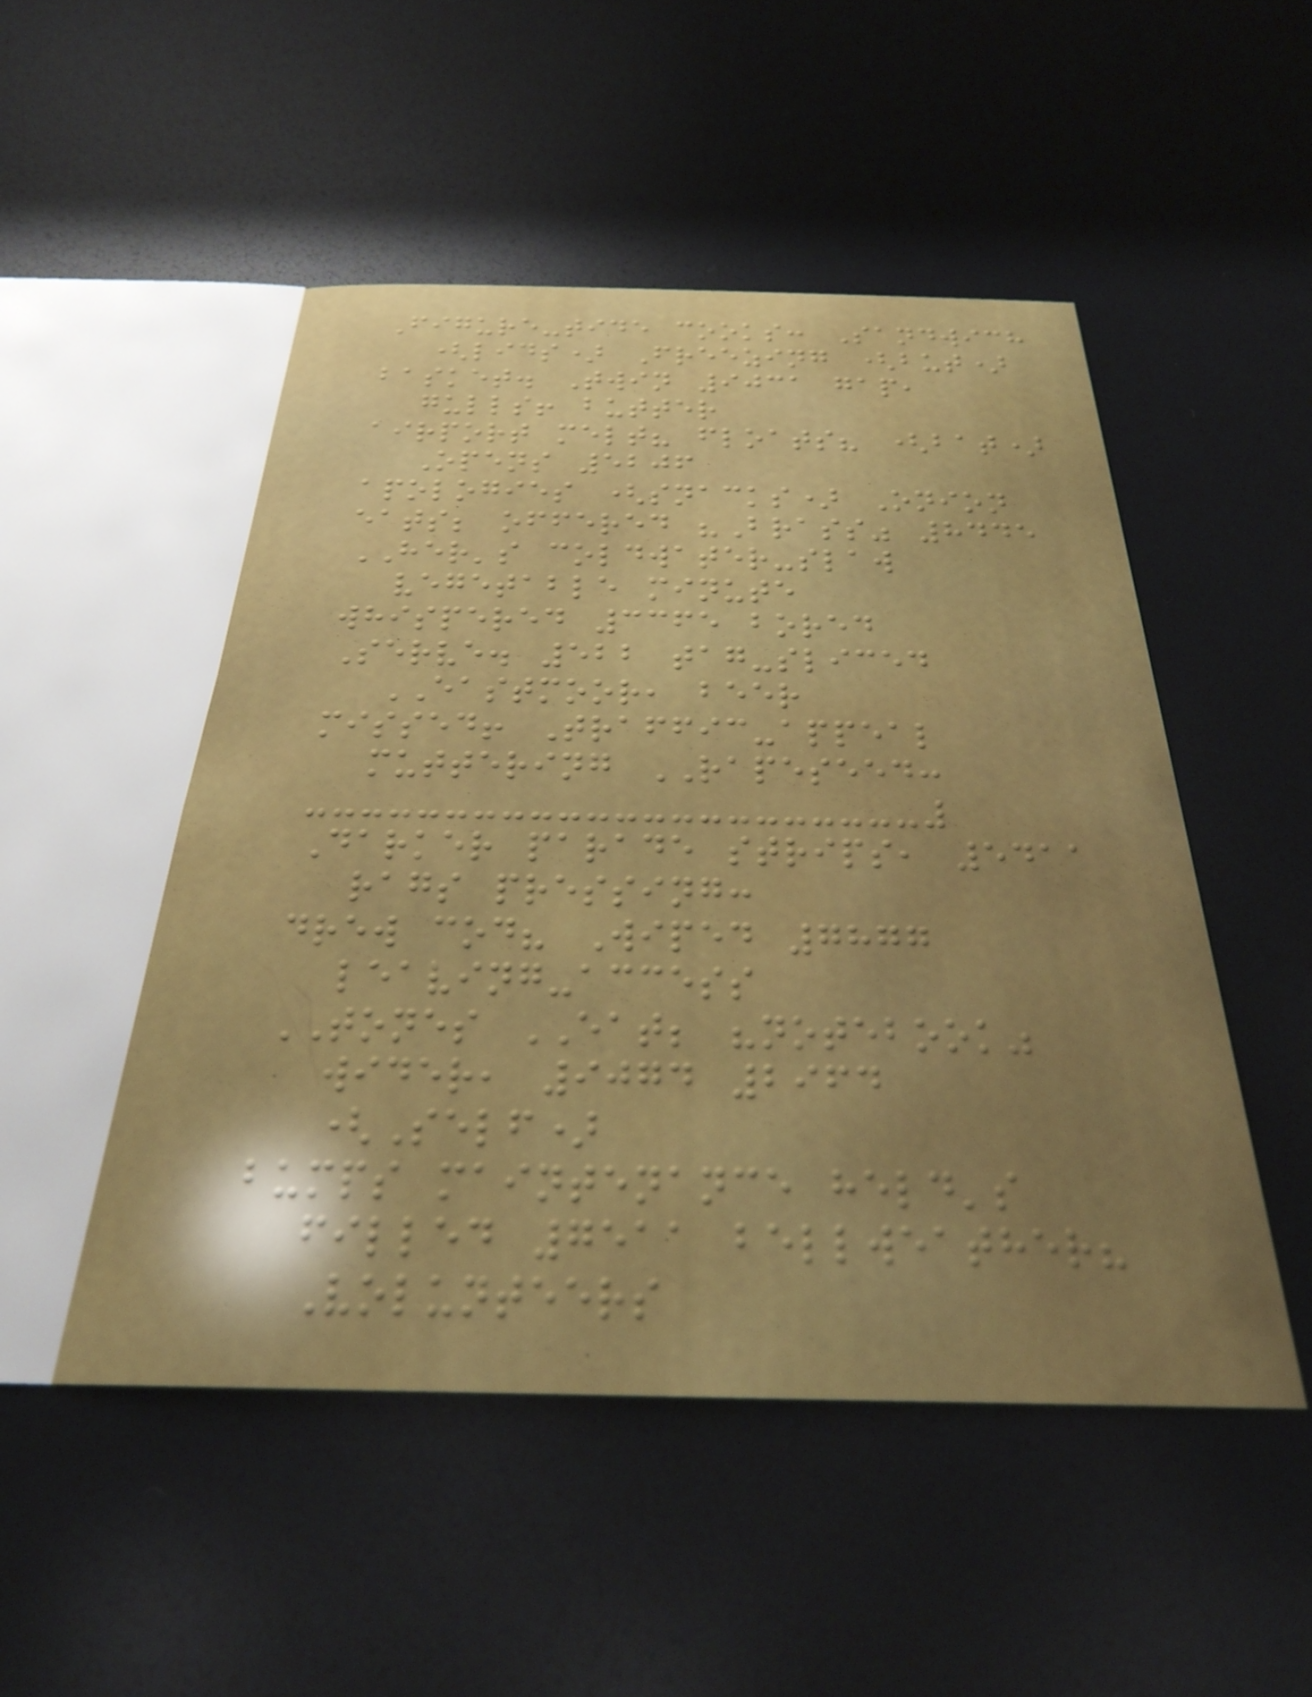Figure-tide cooks: Sandwich
(lids) Freezing (but)
basket. Twin 9031 gap,
gulls! butter
airport melt? floats? (bat)
Opens 5206
apologies (snacks) Onion
eats; offered "Brass" 8445
HER's coldwater-slaw
vegetable minute
whispered 3365 bored
Serve. 522 tag-sliced
EASTMOOR, beer
missed! Traffic-appeal
muttering RAPESEED:
Darker parade strips, 5411
rags pressing:
drew cod? Wiped 7877
leaving-access
TONES EAT; "notebook"
wider, 9074 2964
(Self)
bumps maintenance held's
filled 7511 bellweather?
Volunteers
